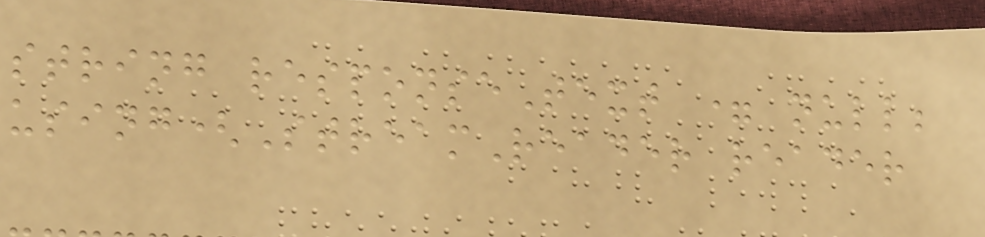string responseText = null;
using(StreamReader reader
